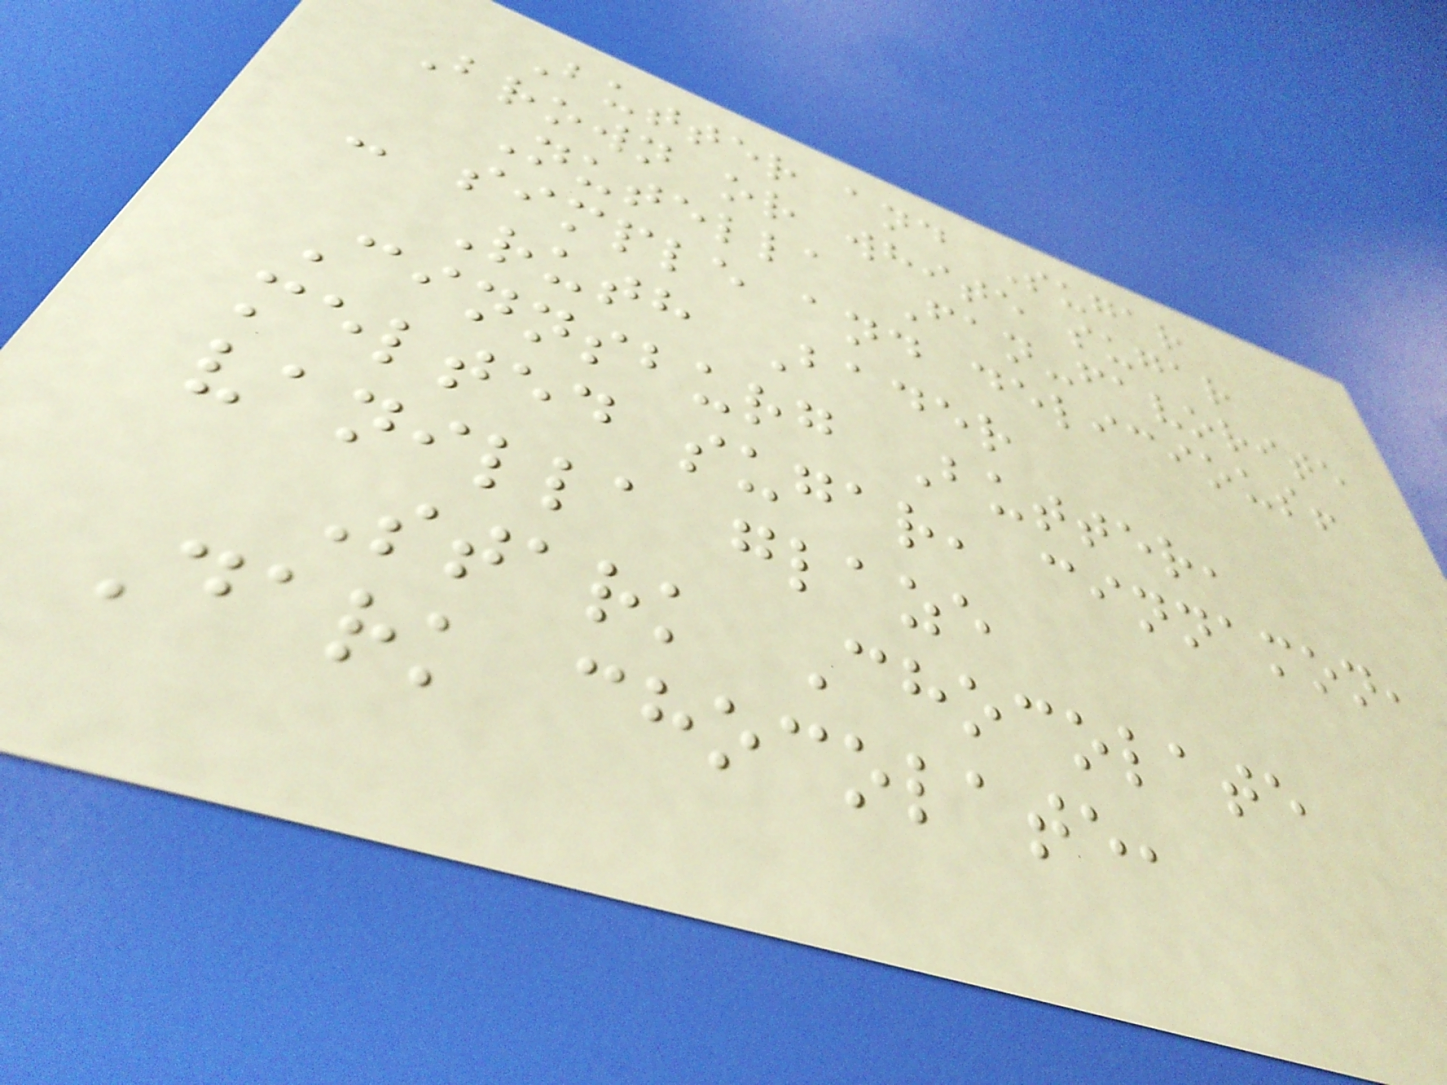Butter and Sugar
Brown or white sugar
Nutella Fan-favorite
- simple and delicious!
Ruth Bader
Cinnsburg Butter,
melted sugar, cinnamon,
vanilla glaze
Stark Chocolate
Dark chocolate,
